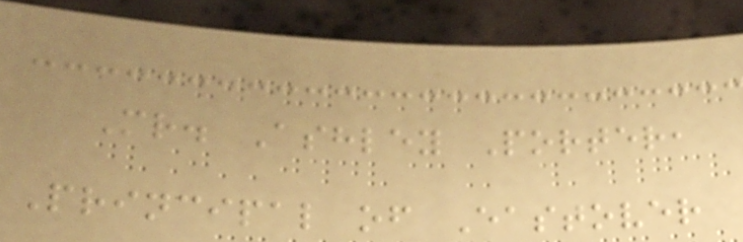Mr. Ashley Porter,
Principal of Eastover
